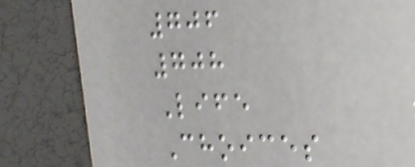706
708
Life
Choices
